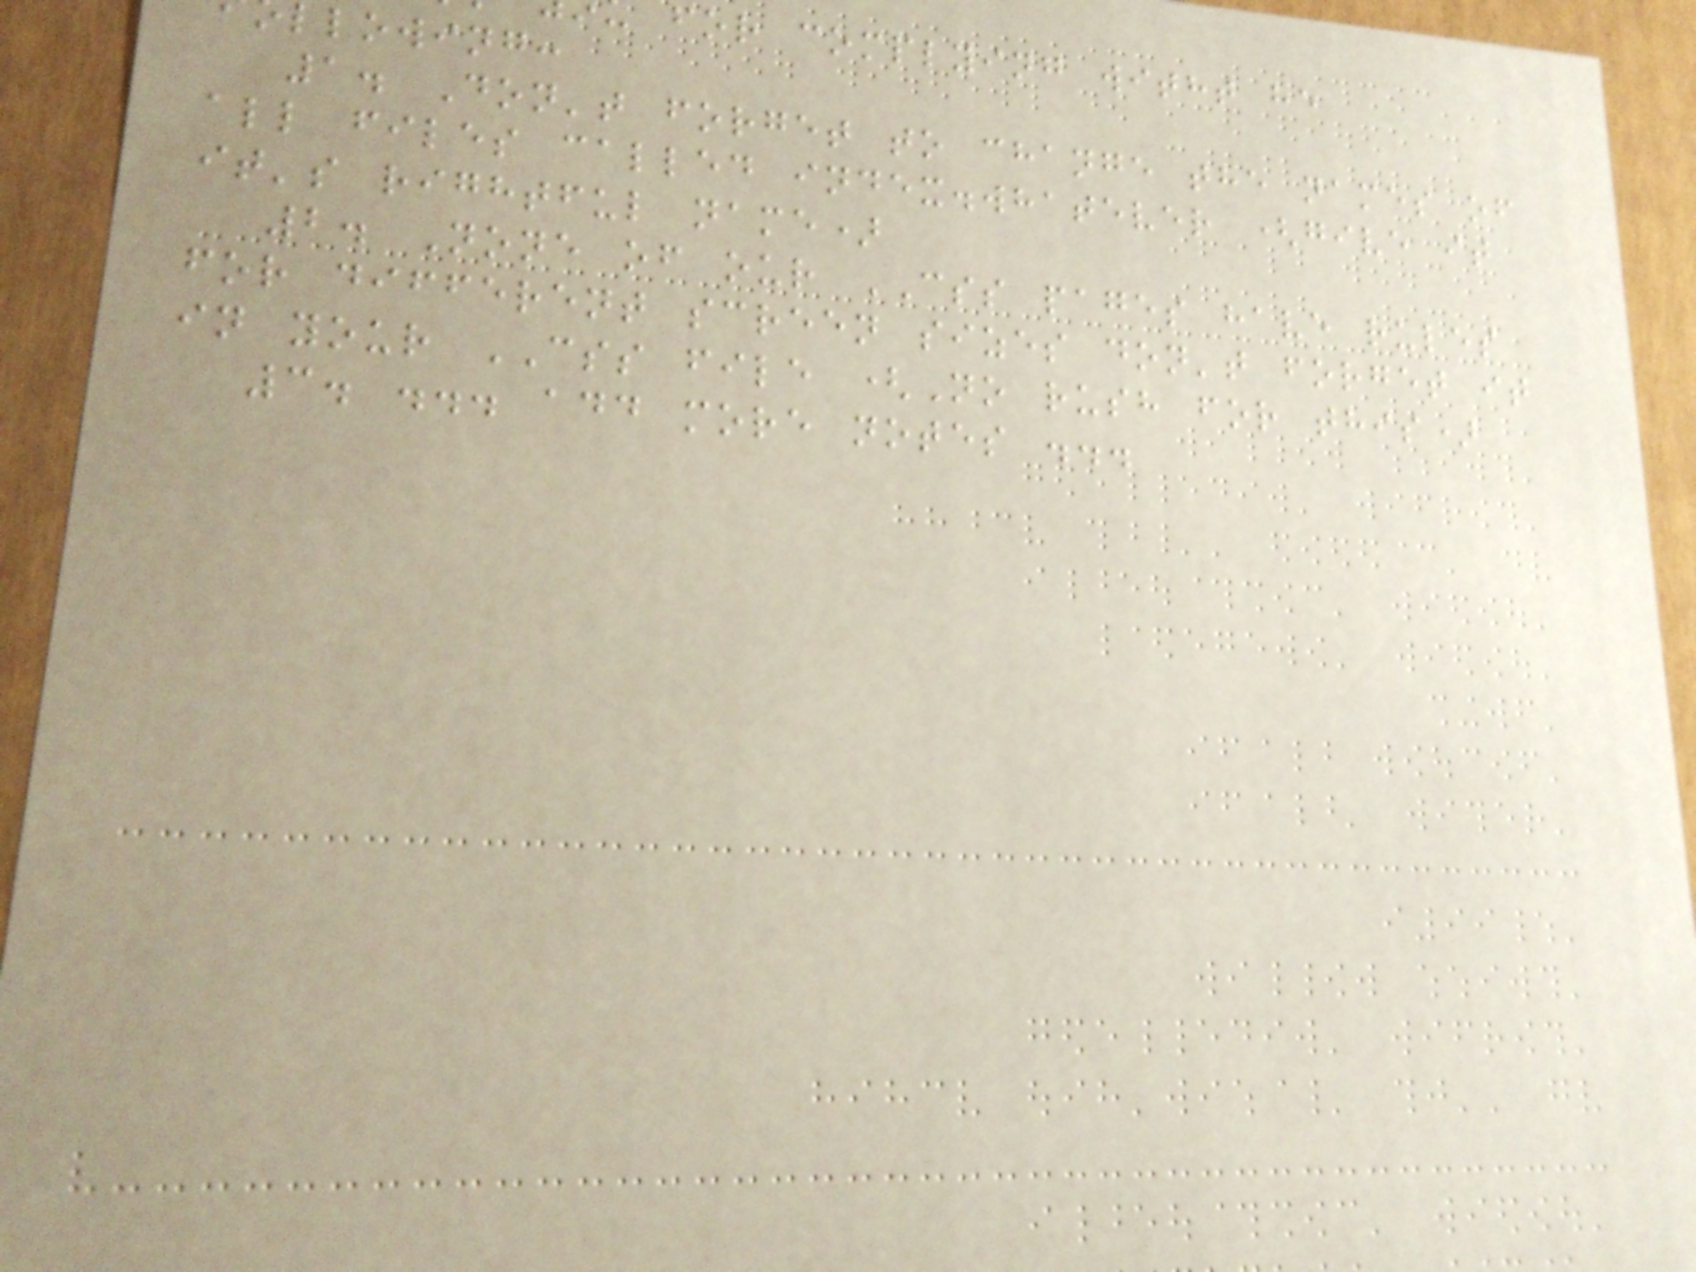for complying witht he
llowing:
1. Don't forget to change the names of
all files called index.whatever (give it
it's rightful name)
2. None of our CSS pages have rules
for different screen sizes don't forget it
in your CSS file (No rush for this)
3. ... add more notes ...
